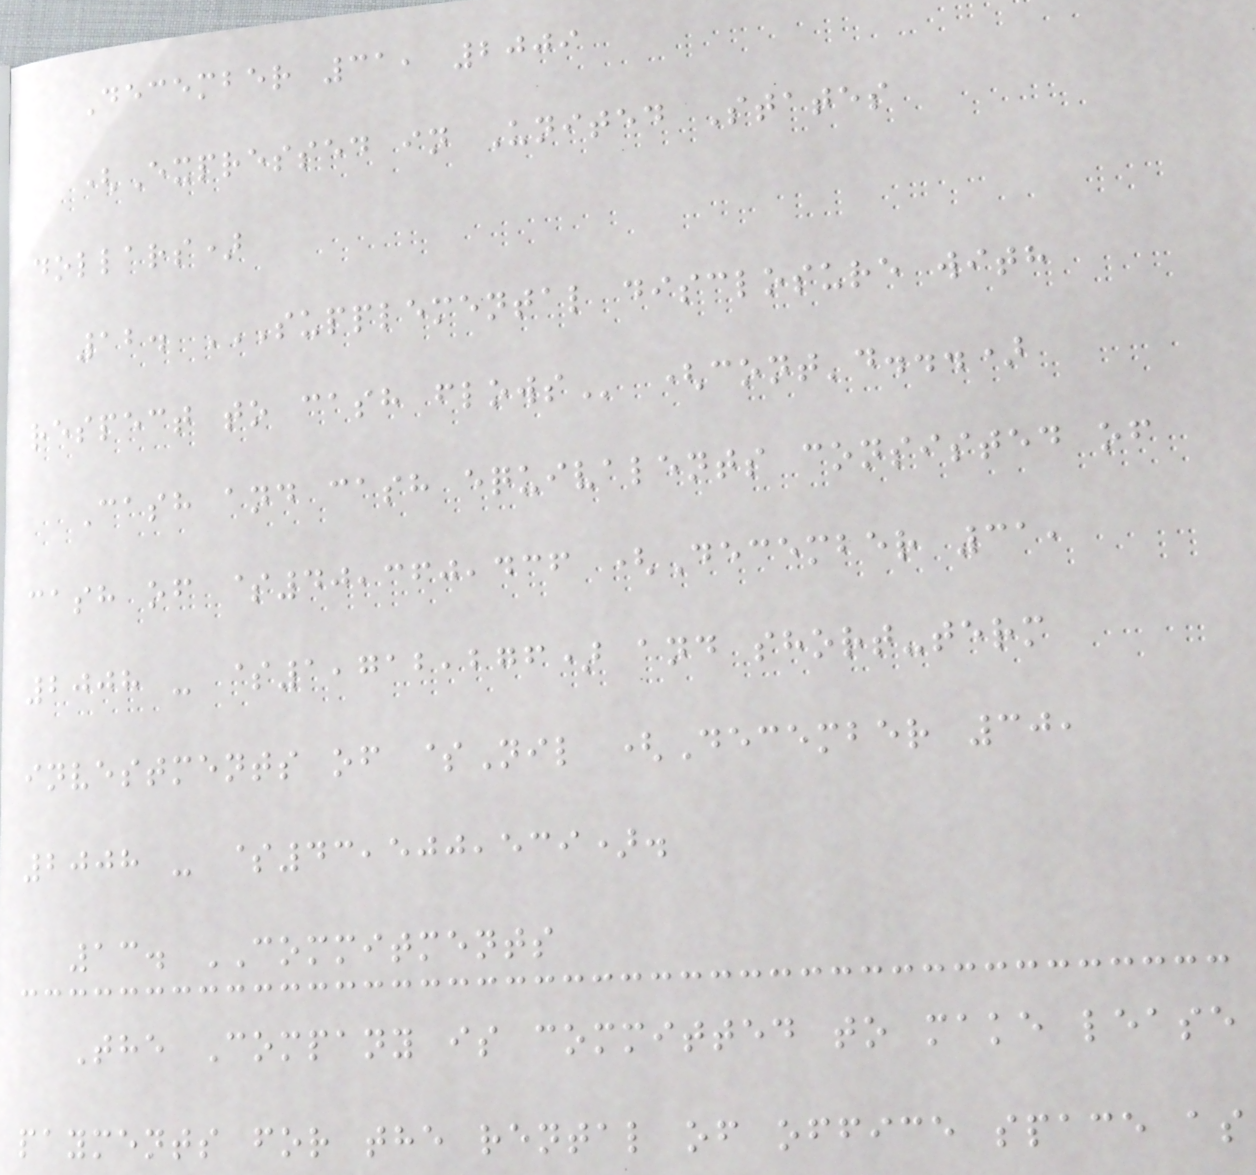December 31, 2009
(Expressed in United States
dollars)
12. SUPPLEMENTAL DISCLOSURE WITH
RESPECT TO CASH FLOWS (cont'd...)
Cash and cash equivalents consisted of
cash of $40,360,436 (December 31,
2008 - $1,712,276) and short-term
investments of $Nil (December 30,
2008 - $43,500,539).
13. COMMITMENTS
The Company is committed to make lease
payments for the rental of office space as
